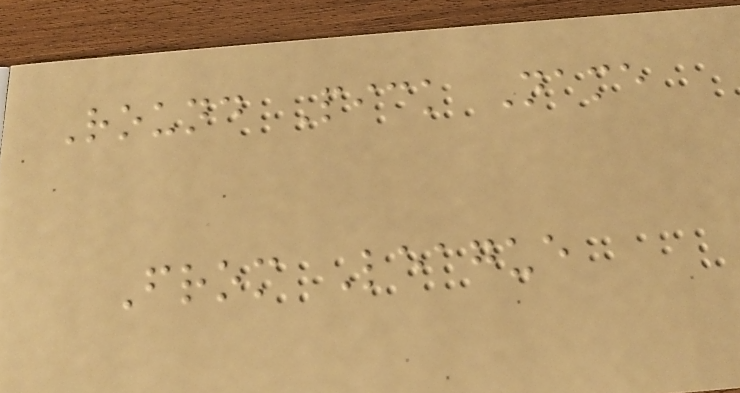Round Pick Name
From League
